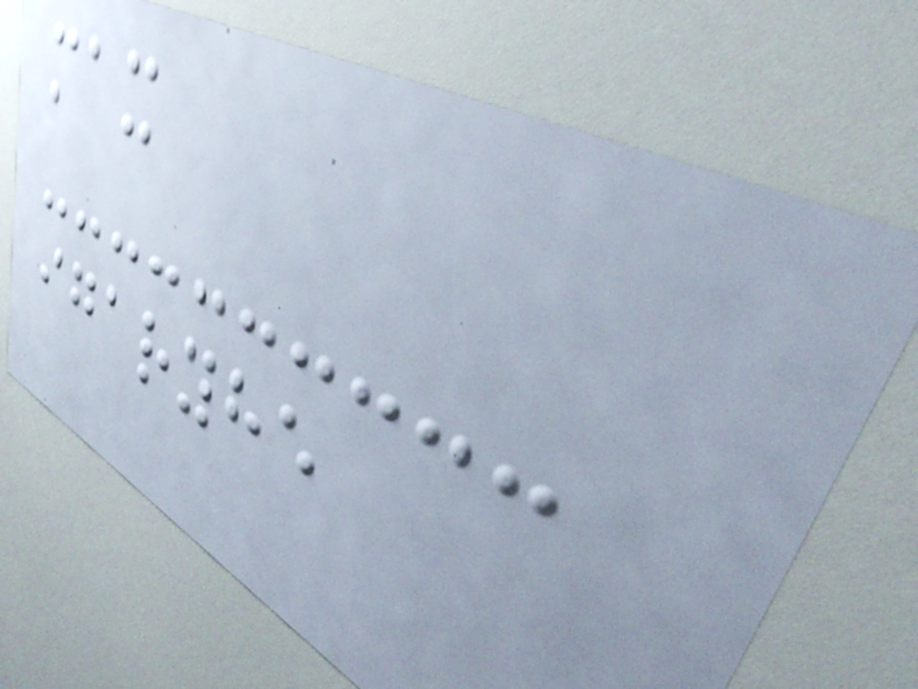max
igaryhe
